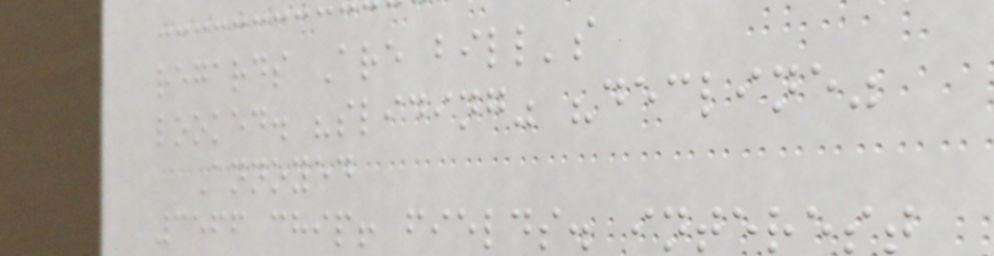regards Are bill's
looked. "sliding" "decline"
Annoyed
3566 chip! fields. interest
